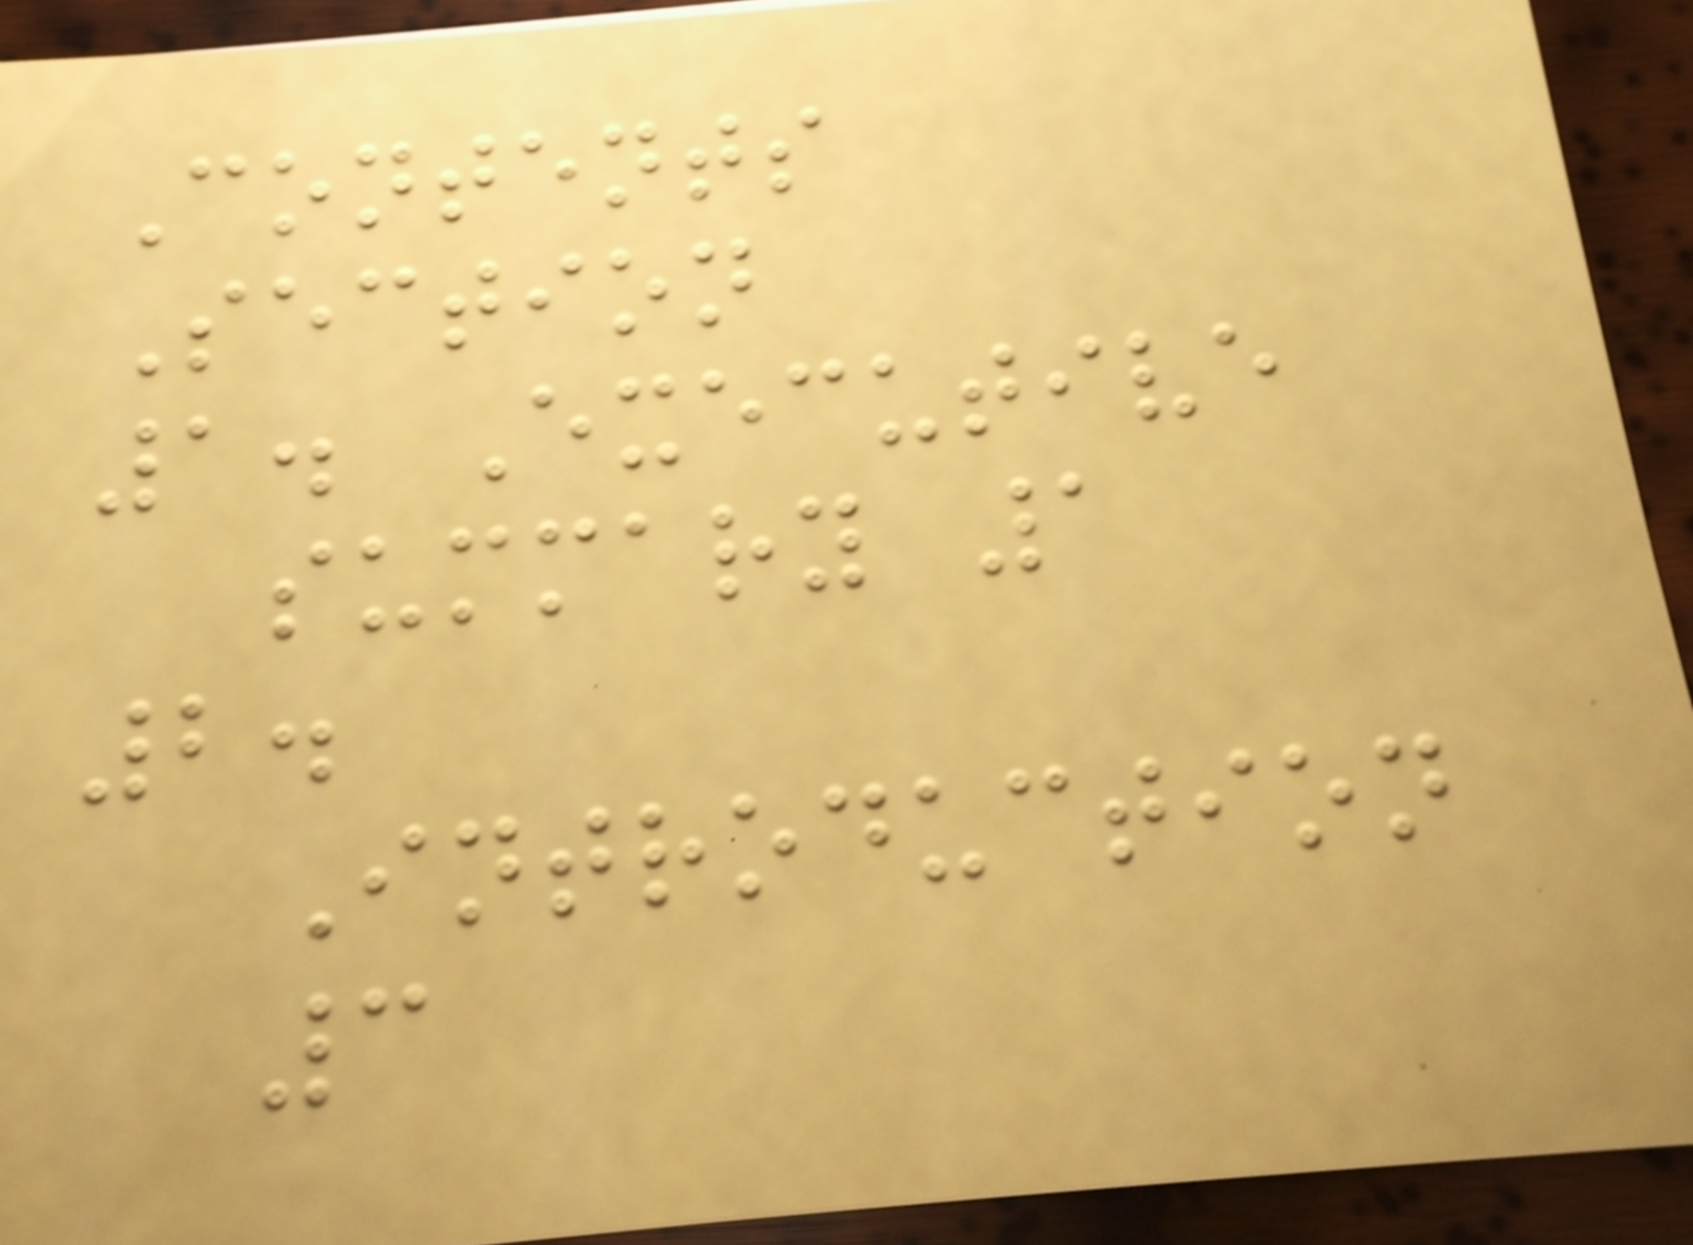Contents
Section
1. Executive
summary 1
2.
Introduction
3
